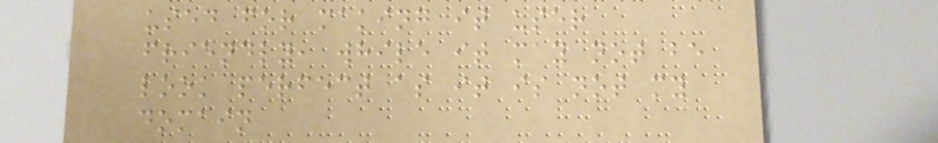used for making it user
friendly, while it may not be
look perfect as it is not my
domain
